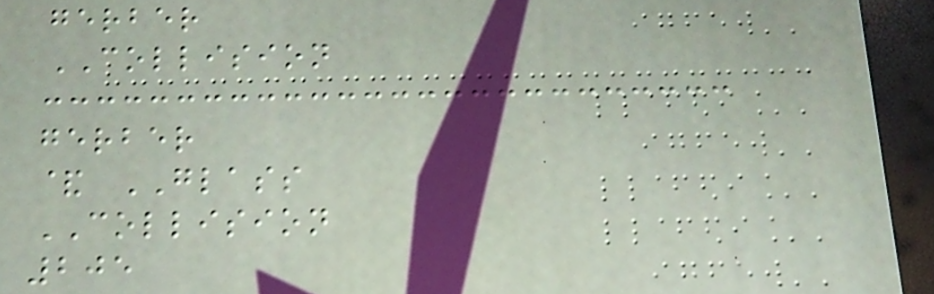gerber
COLLISION
gerber
& GLASS
COLLISION
205
